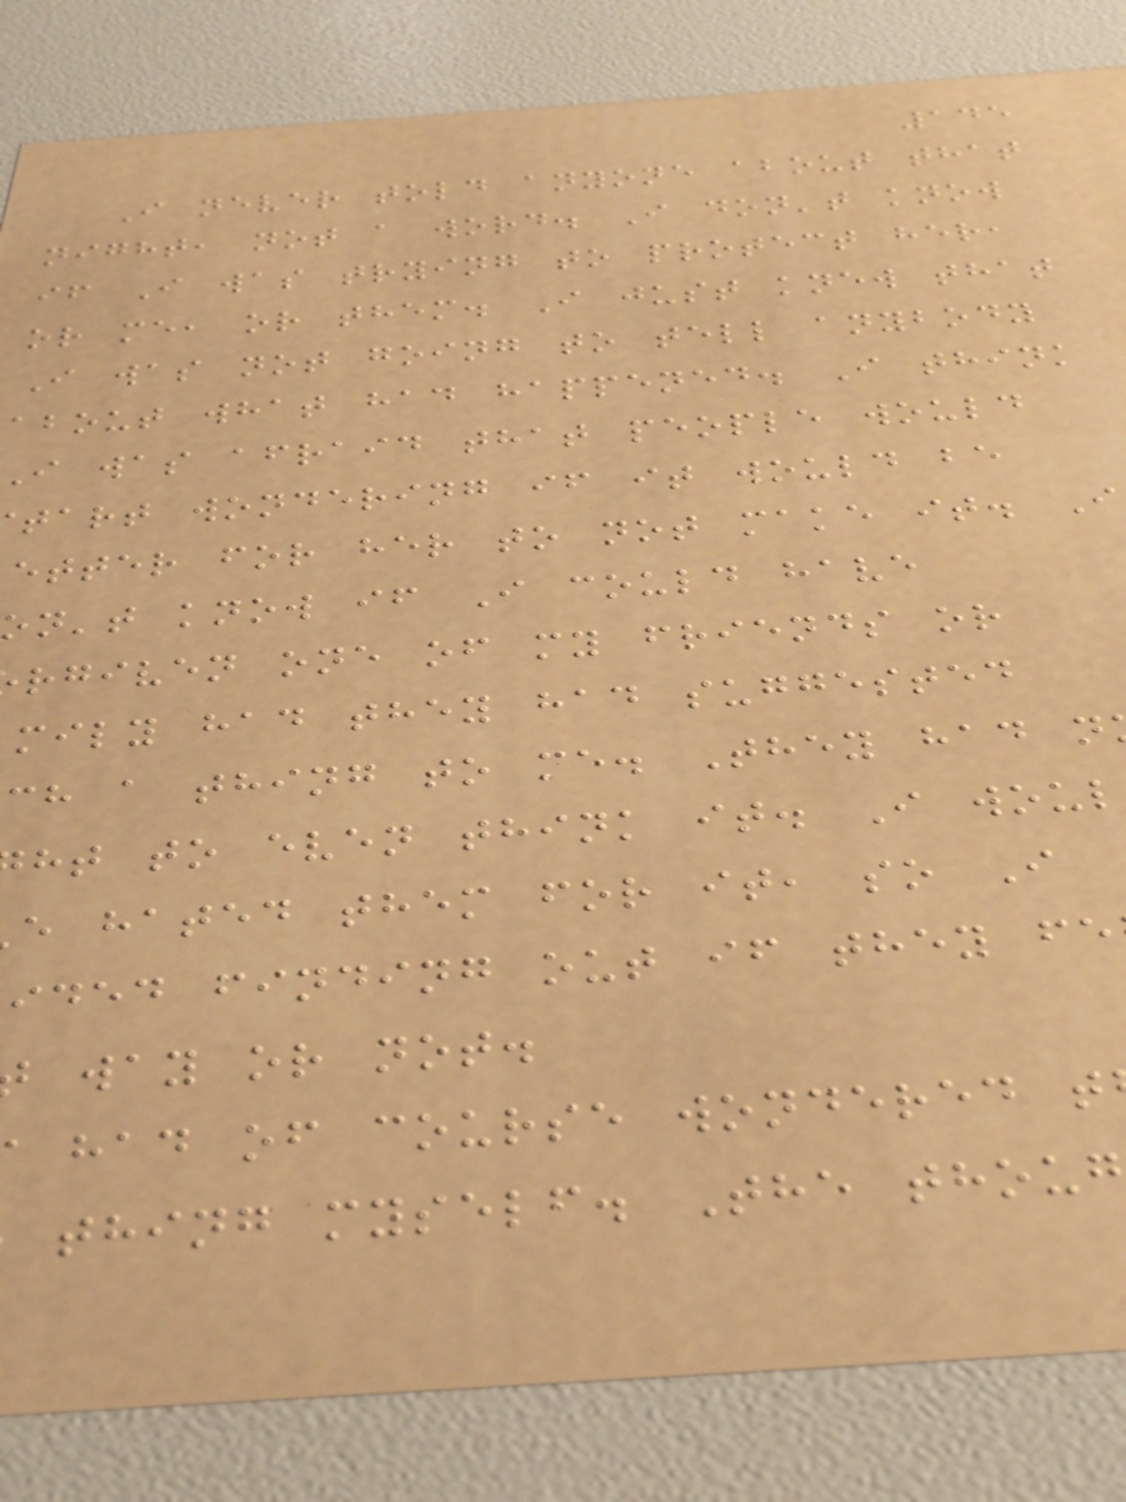145
I never told anyone about that
night, not a word. I don't know
if I was trying to protect her,
or me, or them. I just knew that
I was not going to tell anybody
about what had happened. I think
i was afraid that people would
tart wondering if it would be
etter for her to not make it. I
on't know if I could have
rgiven one of my friends or
mily had they had suggested
ch a thing to me. They had n
ht to even think it. I woul
e hated them for it, so I
ided finding out if they fe
way or not.
had of course wondered t
thing myself. The thoug
